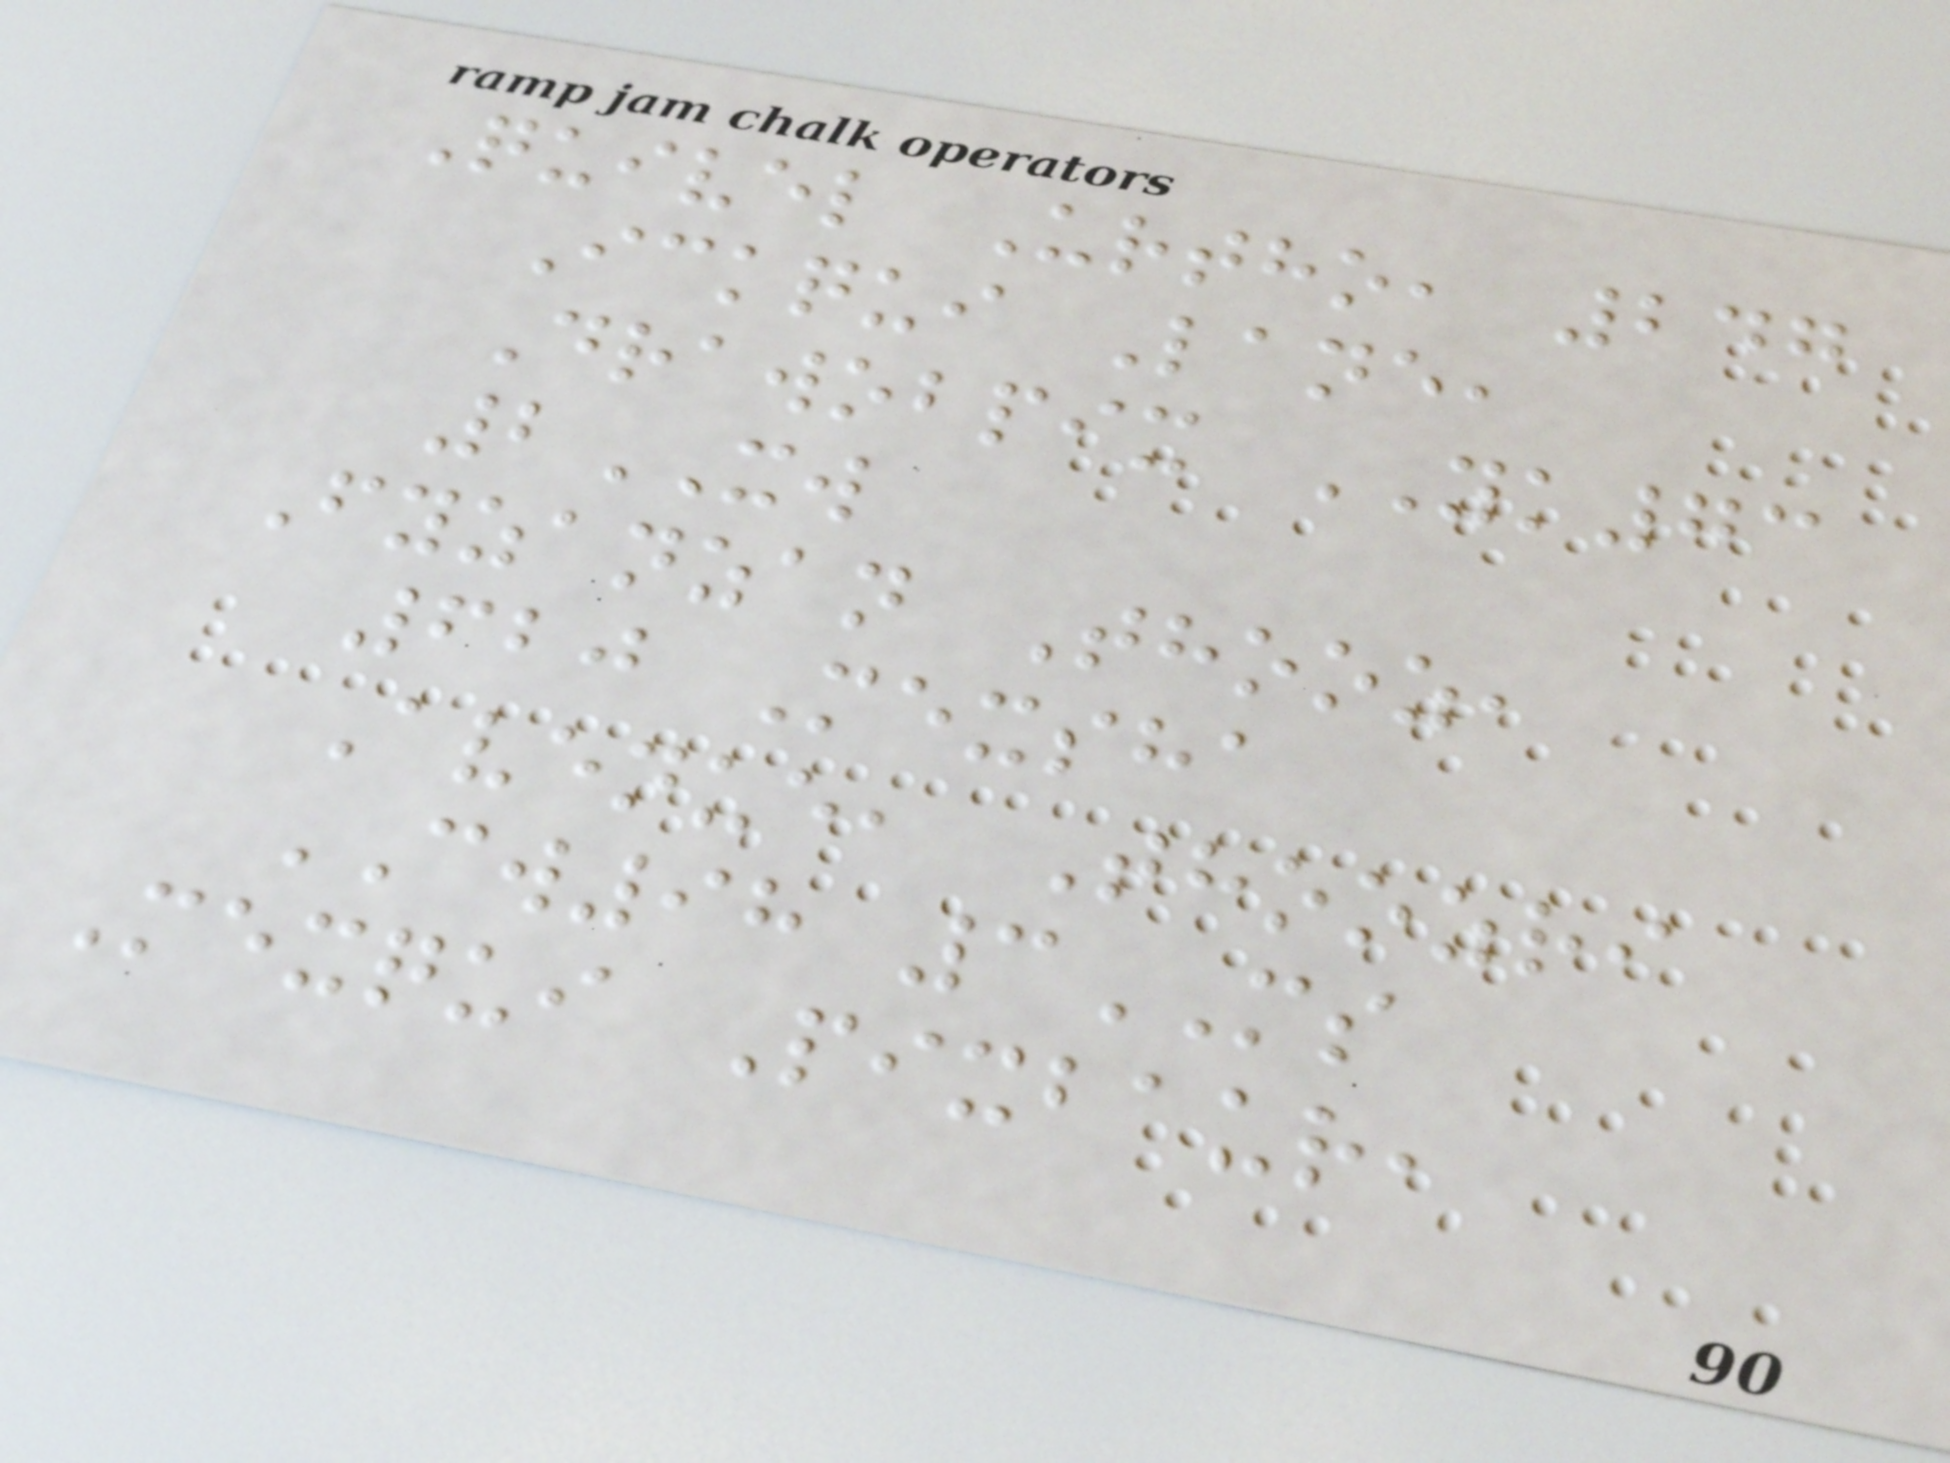Quivel Urtho, 247
Ickqui Lane,
Drawobpix YK73
2XW
Fyzanzan Thooz,
620 Mexsha
Avenue, Thoozri
CW98 3MS
Mexqui Pixbaur,
